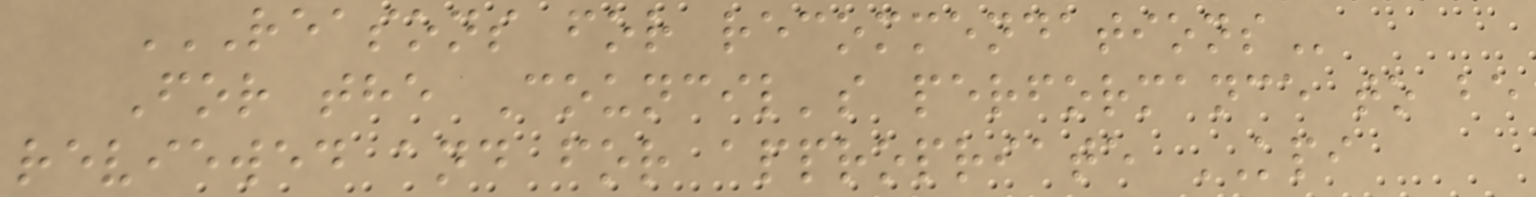REASONS FOR RECOMMENDATIONS
For the Council's performance to be
reviewed and for appropriate KPI
